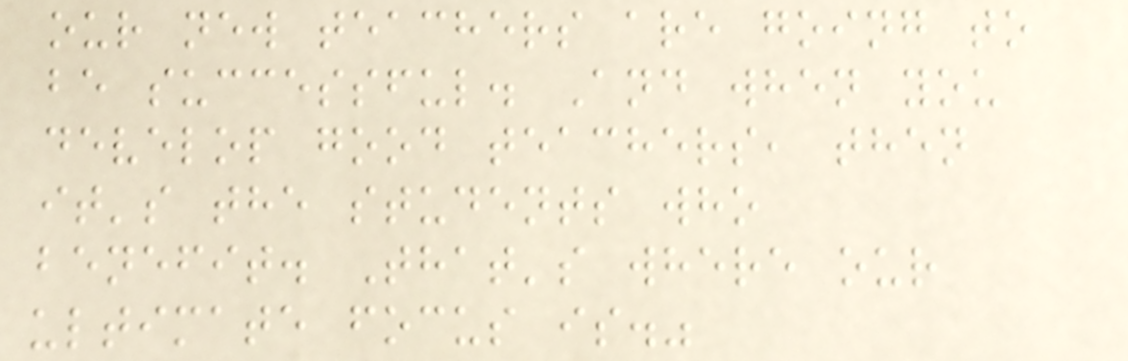our new teachers are going to
be successful. And when you
develop good teachers, then
it's the students who
benefit. That's where our
ultimate focus is."
